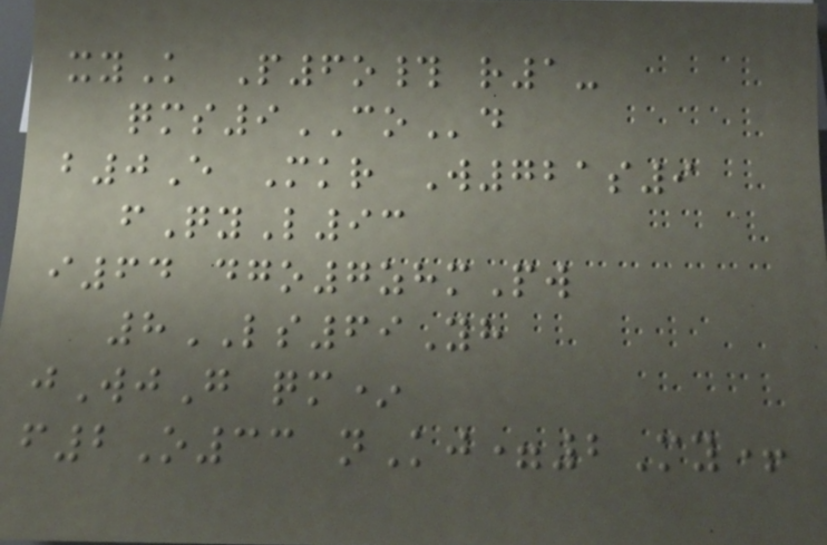xyK P6o# r1-
qms9COd
b0E Mkr W721s9
fQyL93
i64 dgo7zhmPw
8LS69Yh
jWjG qm*
f2O33 nKj=2My+
